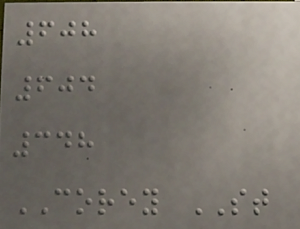608
604
348
COREY ST
